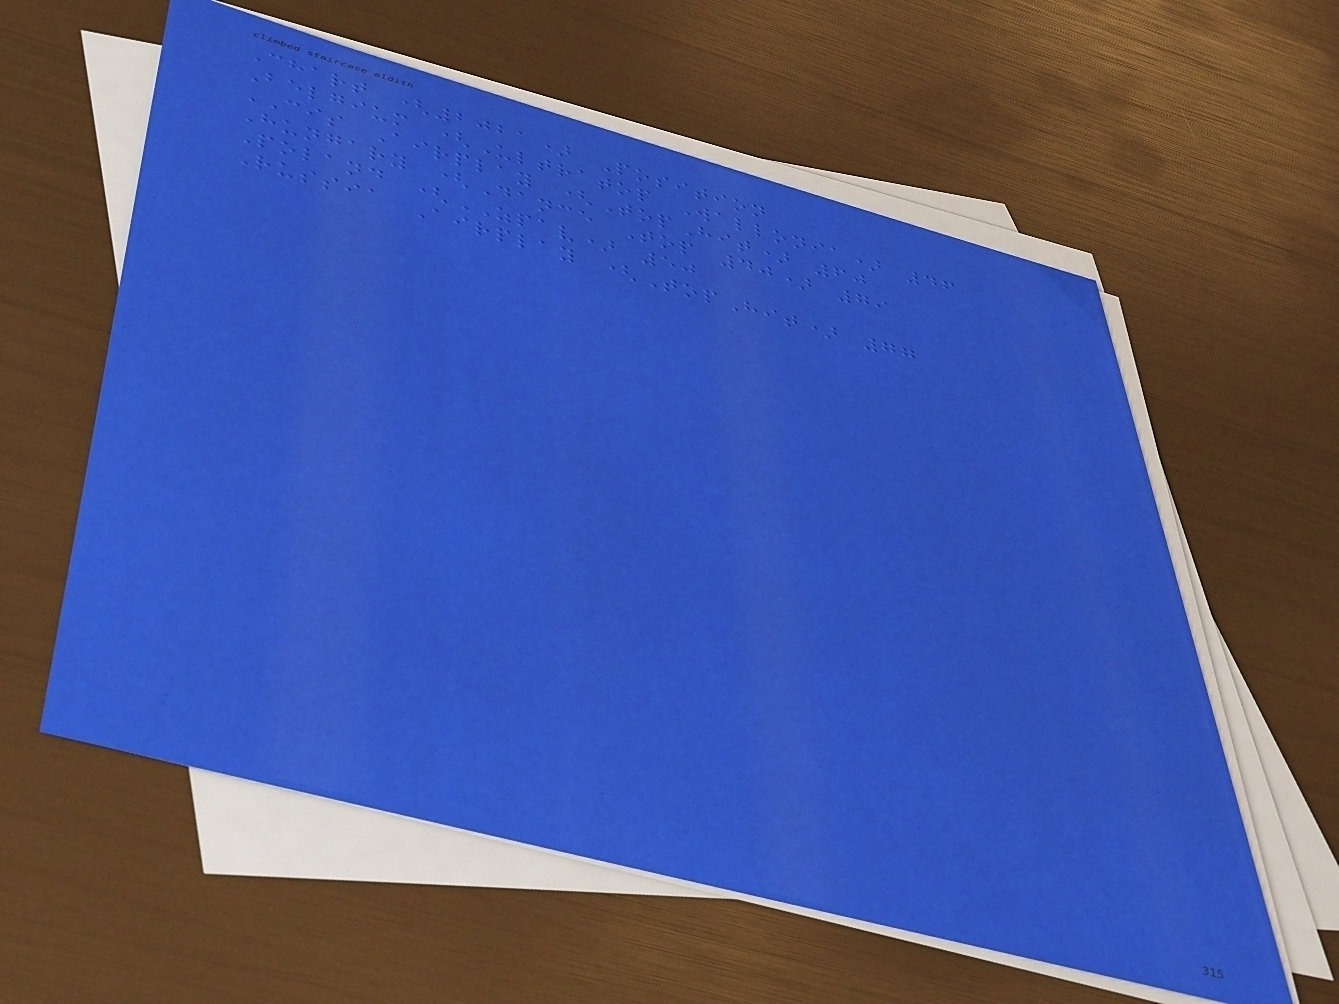Chart (2021) Position
Belgium (Ultratop Wallonia) 46
CIS Airplay (TopHit) 60
Hungary (Dance Top 40) 79
Poland (ZPAV) 50
Russia Airplay (TopHit) 77
